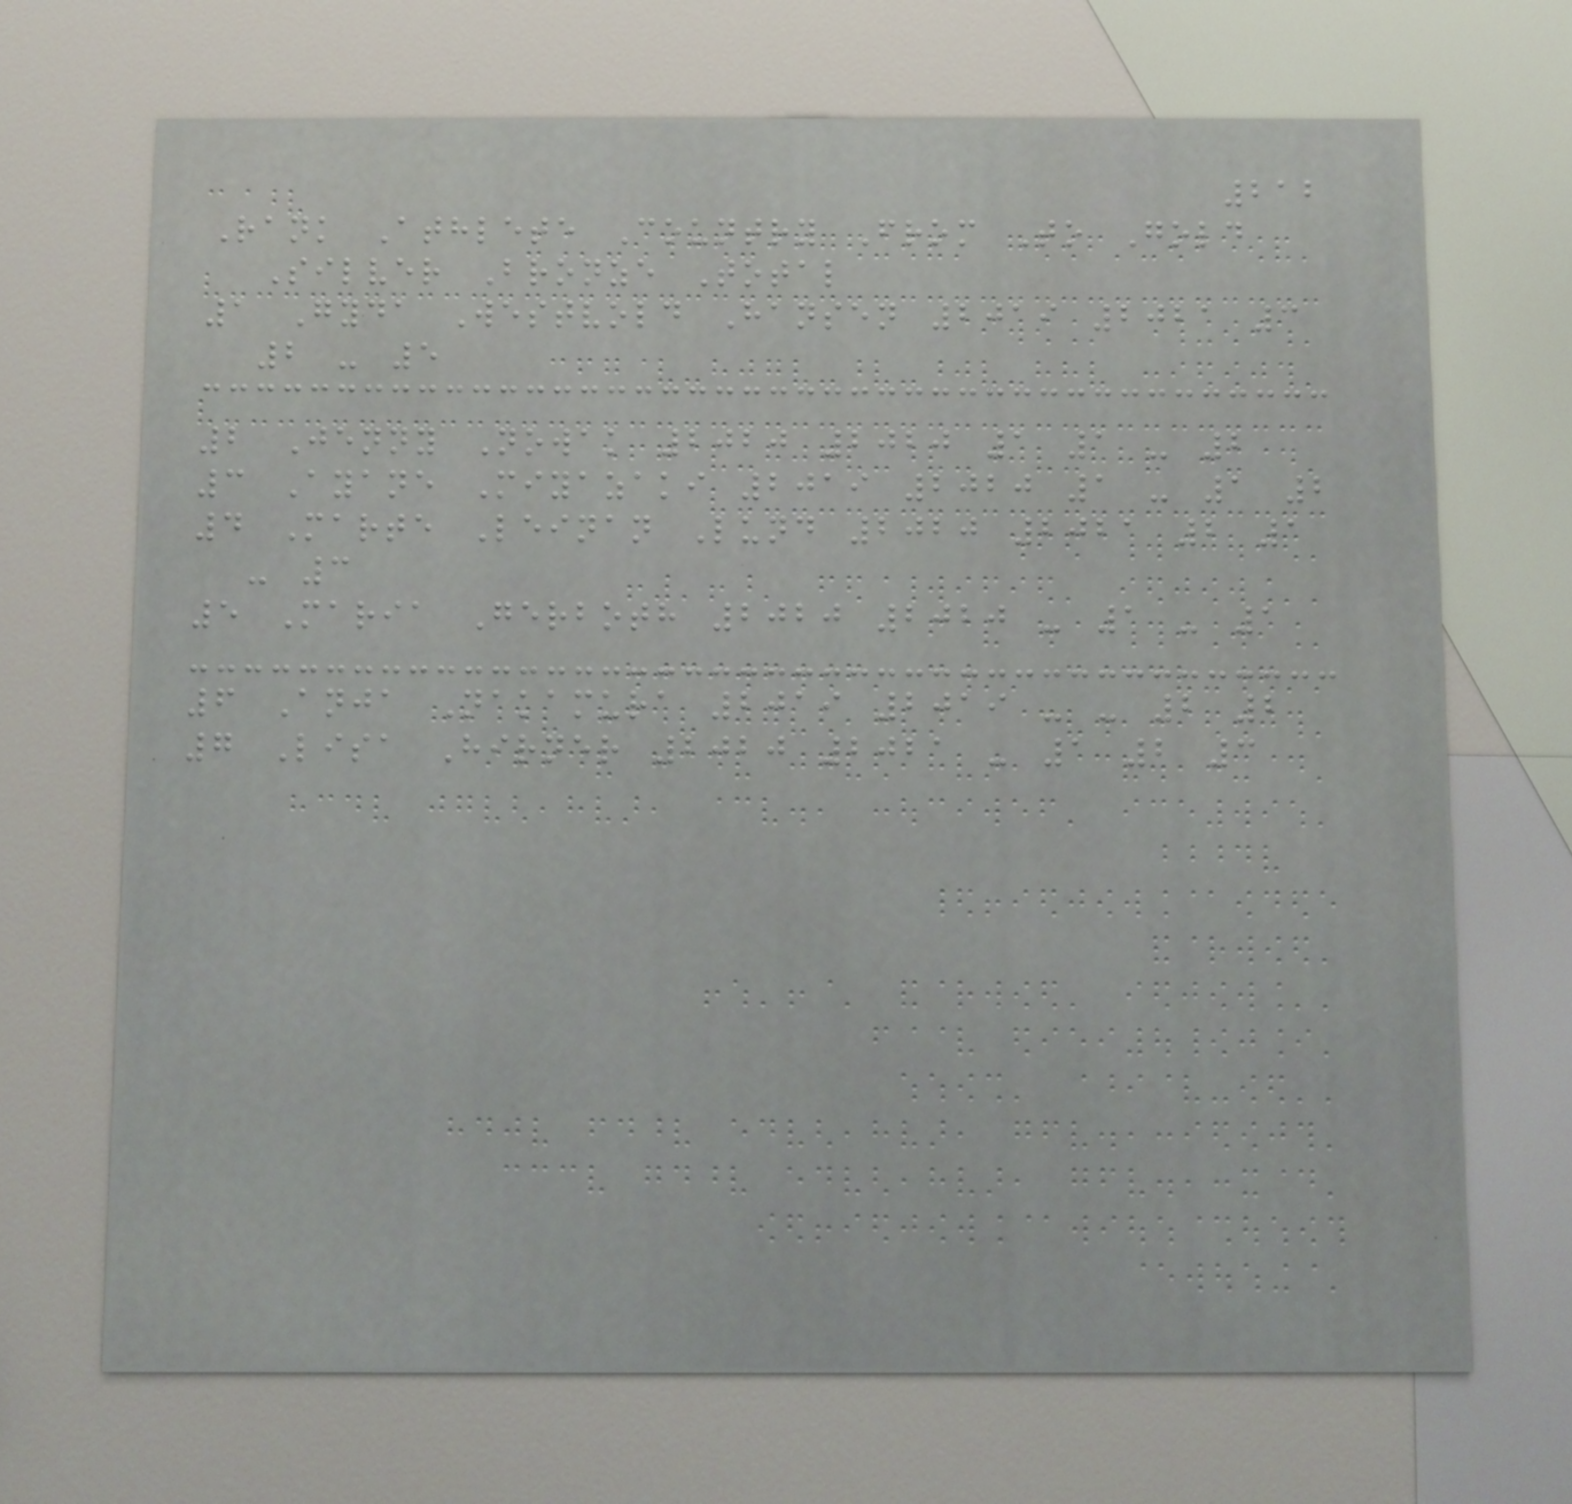212
Rank Athlete Country From To Gold
Silver Bronze Total
1 Gyda Westvold Hansen 2019 2021 3
2 - 5
2 Jenny Nowak 2020 2020 1 1 - 2
3 Ayane Miyazaki 2019 2020 1 - 1 2
4 Marte Leinan Lund 2020 2021 2 1
- 3
5 Maria Gerboth 2020 2020 - 1 - 1
6 Anja Nakamura 2019 2019 - - 2 2
7 Lisa Hirner 2020 2021 - 1 2 3
